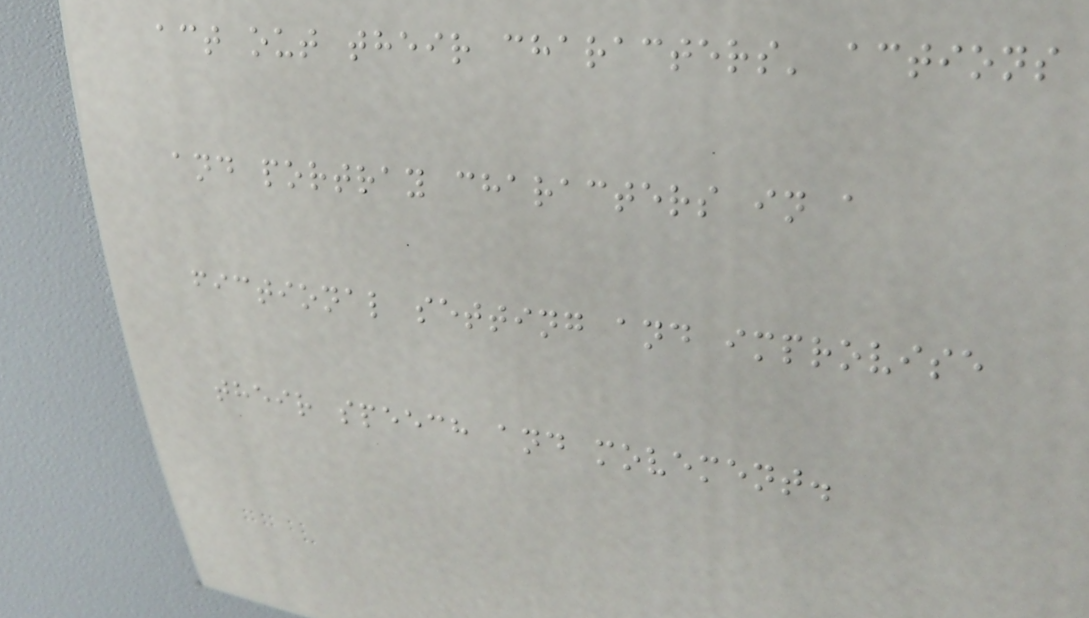act out their characters' actions
and portray characters in a
fictional setting and improvise
their speech and movement.
